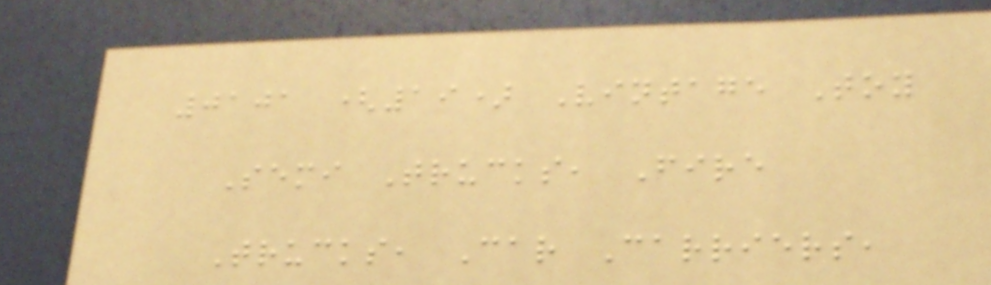0101 (19) Vintage Toy
Semi Trucks, Fire
Trucks, Car Carriers,
